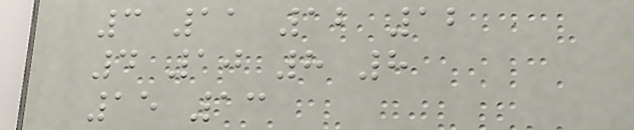3 11 12 12
4 10 8 8
15 13
